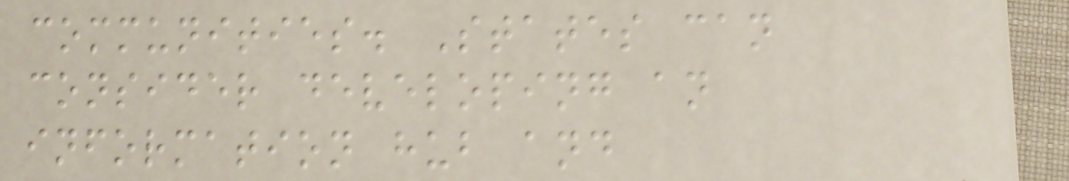communities. States can
consider developing an
information hub and
